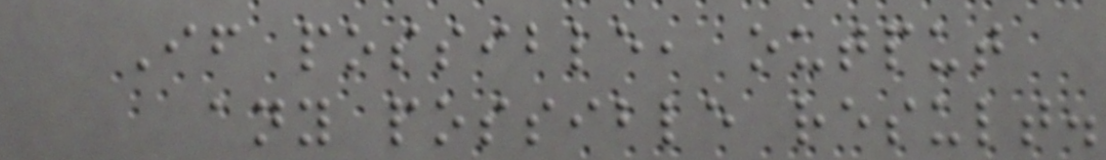If possible, output
any possible result.
